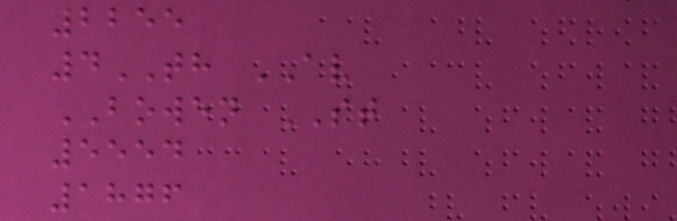2255
4TH AV
BOWEN ST
5554
1876
